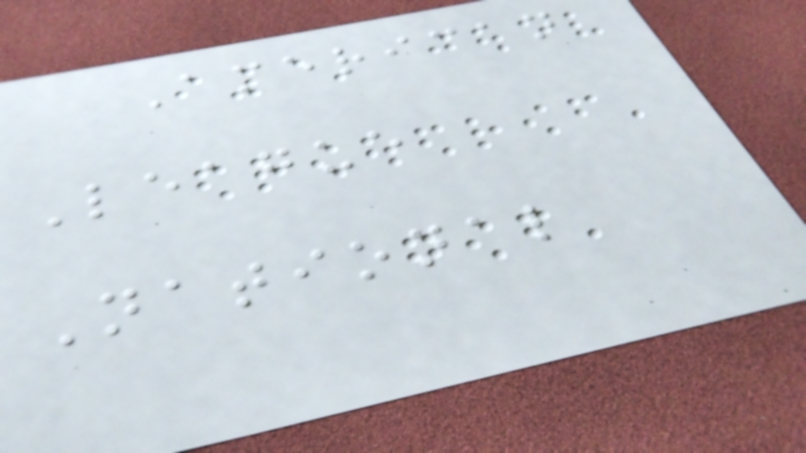American
League
National
